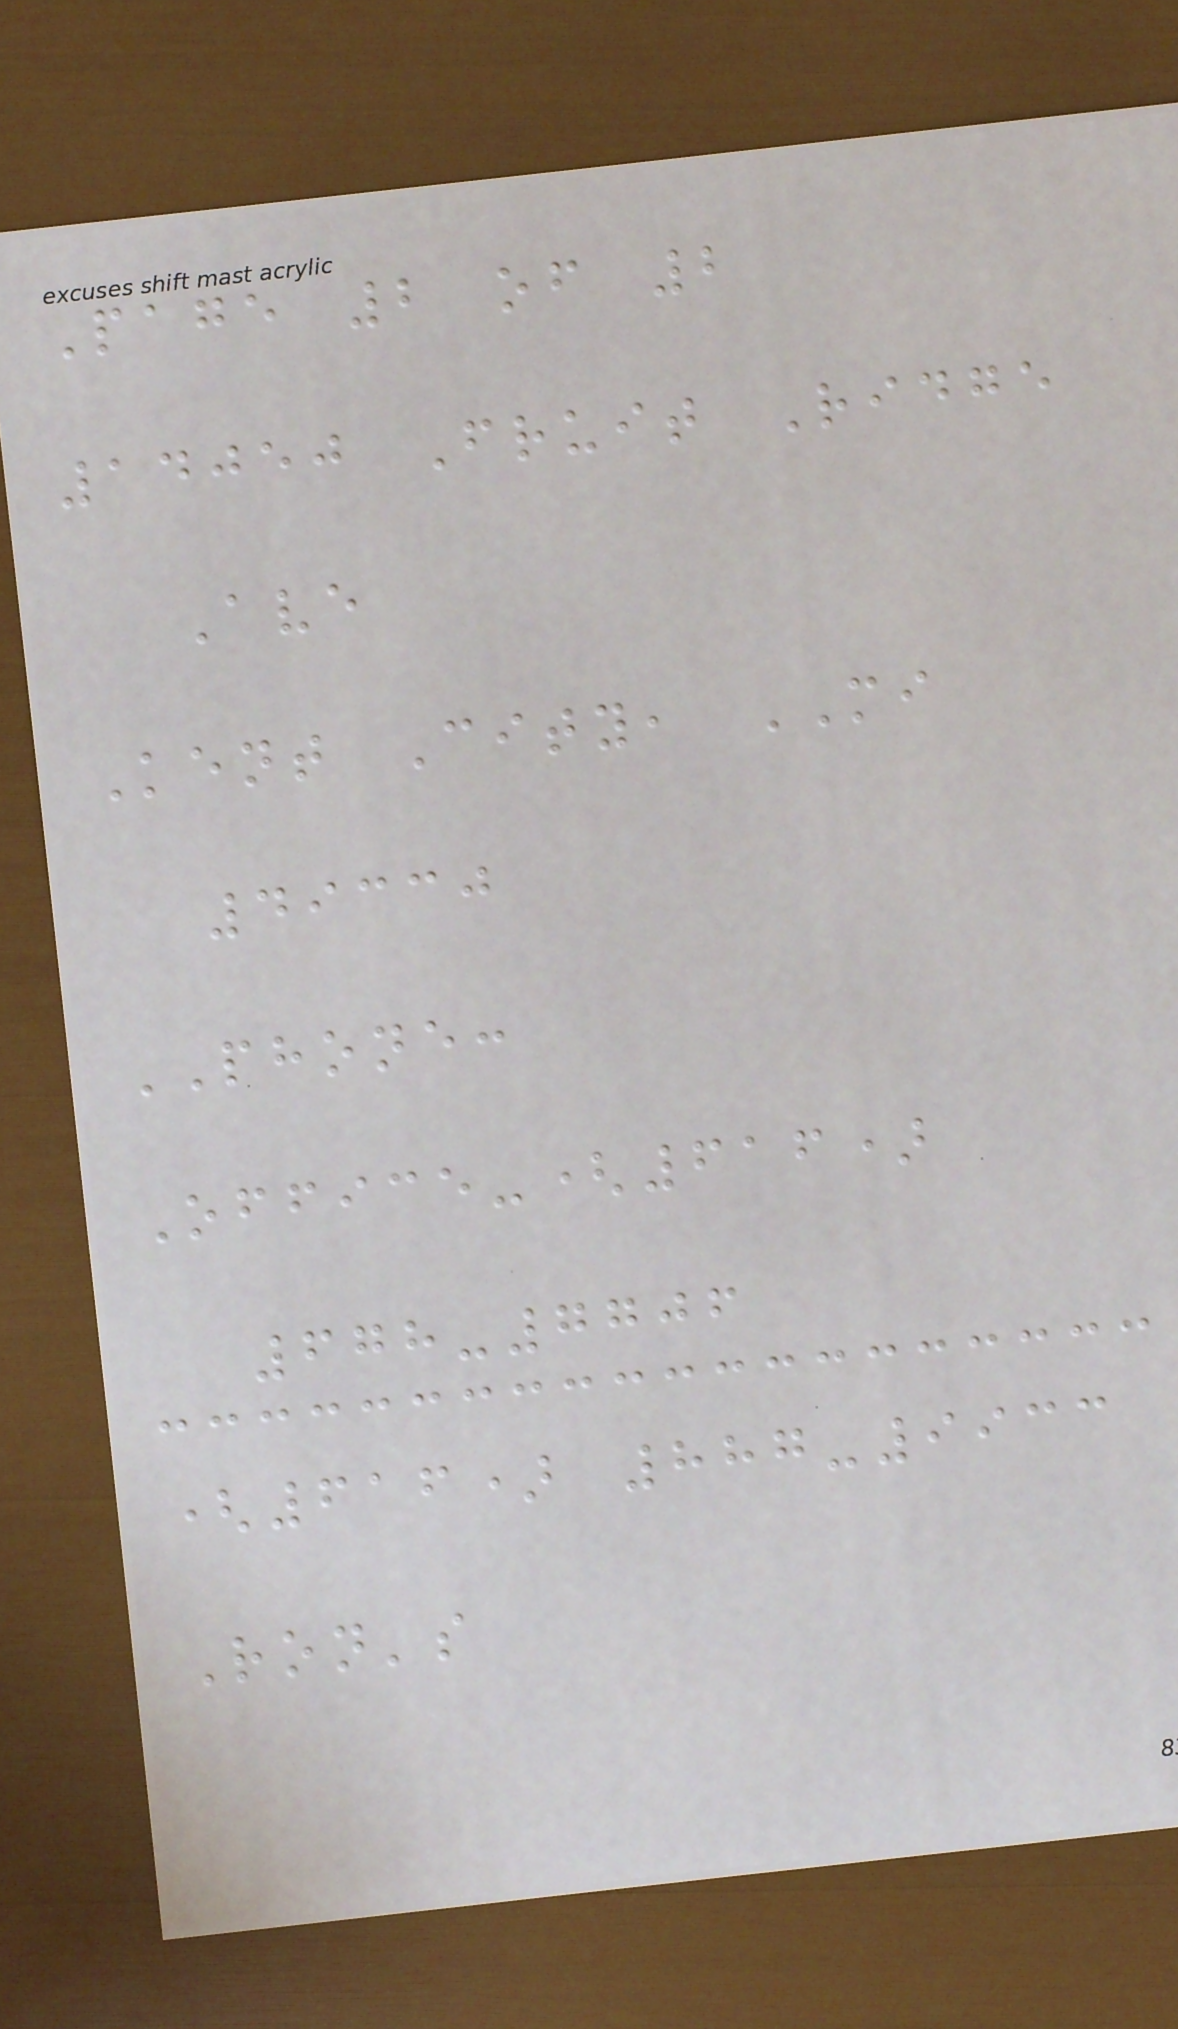Page 2 of 2
14050 Fruit Ridge
Ave
Kent City, MI
49330
PHONE:
Office-(616)
678-7706
(616) 887-9933
Ron's
